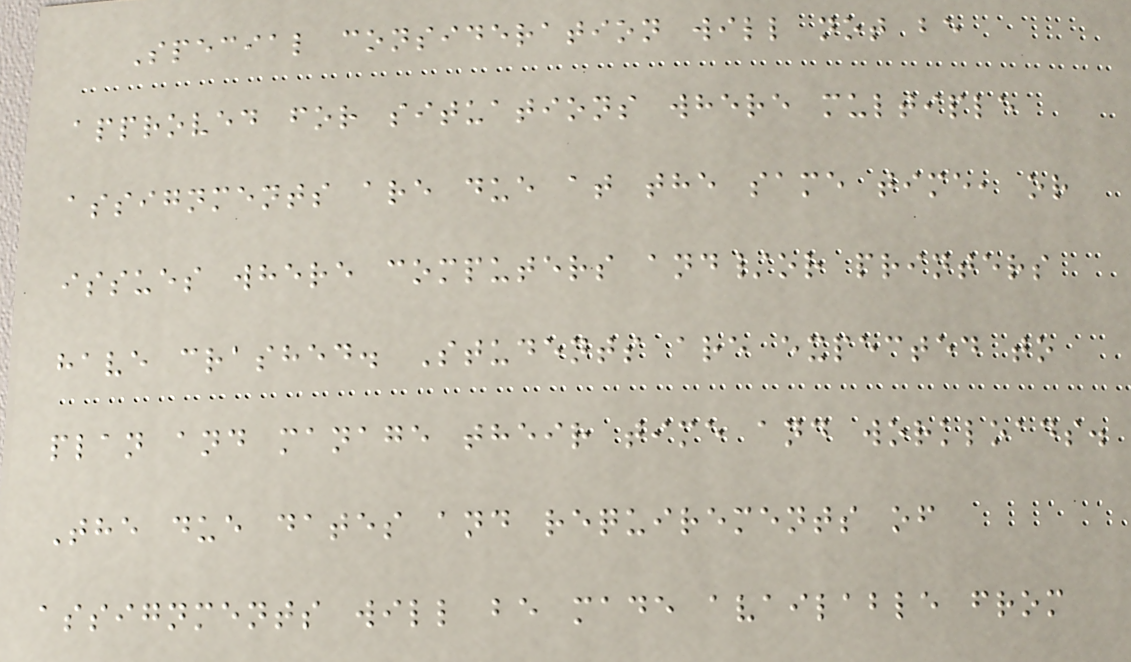Special consideration will not be
approved for situations where multiple
assignments are due at the same time, or
issues where computers and/or printers
have crashed. Students are expected to
plan and manage their time and workloads.
The due dates and requirements of
assignments will be made available from
